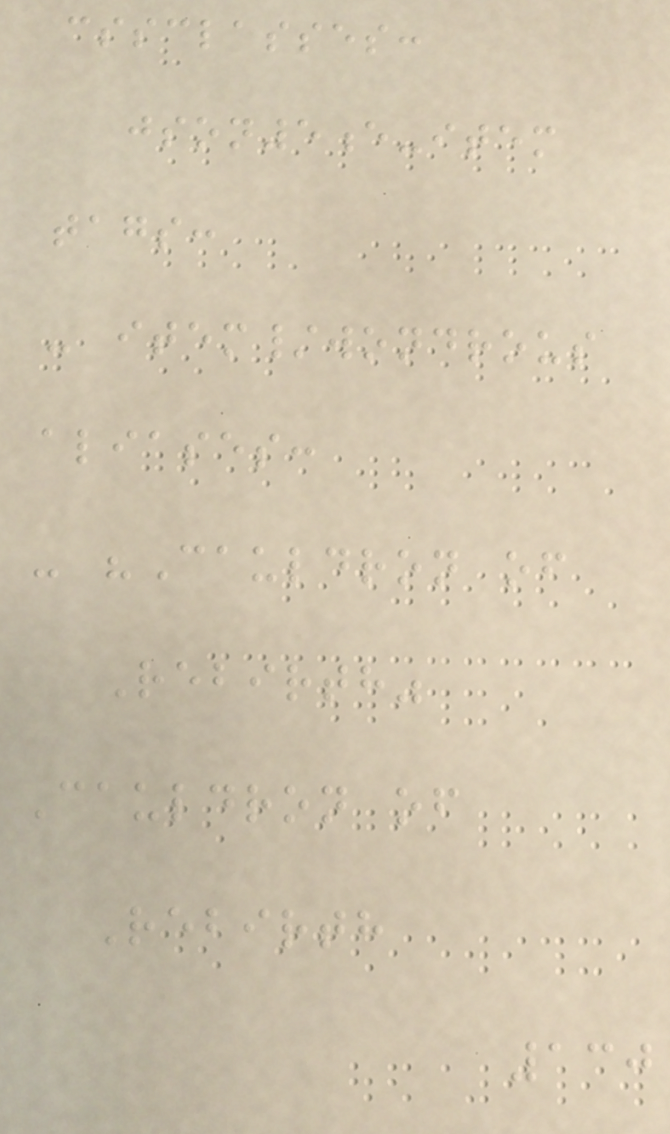cssclasses:
json5e-item
tags:
- item/wondrous
aliases:
- "Cauldron of
Rebirth"
Cauldron of
Rebirth
130
